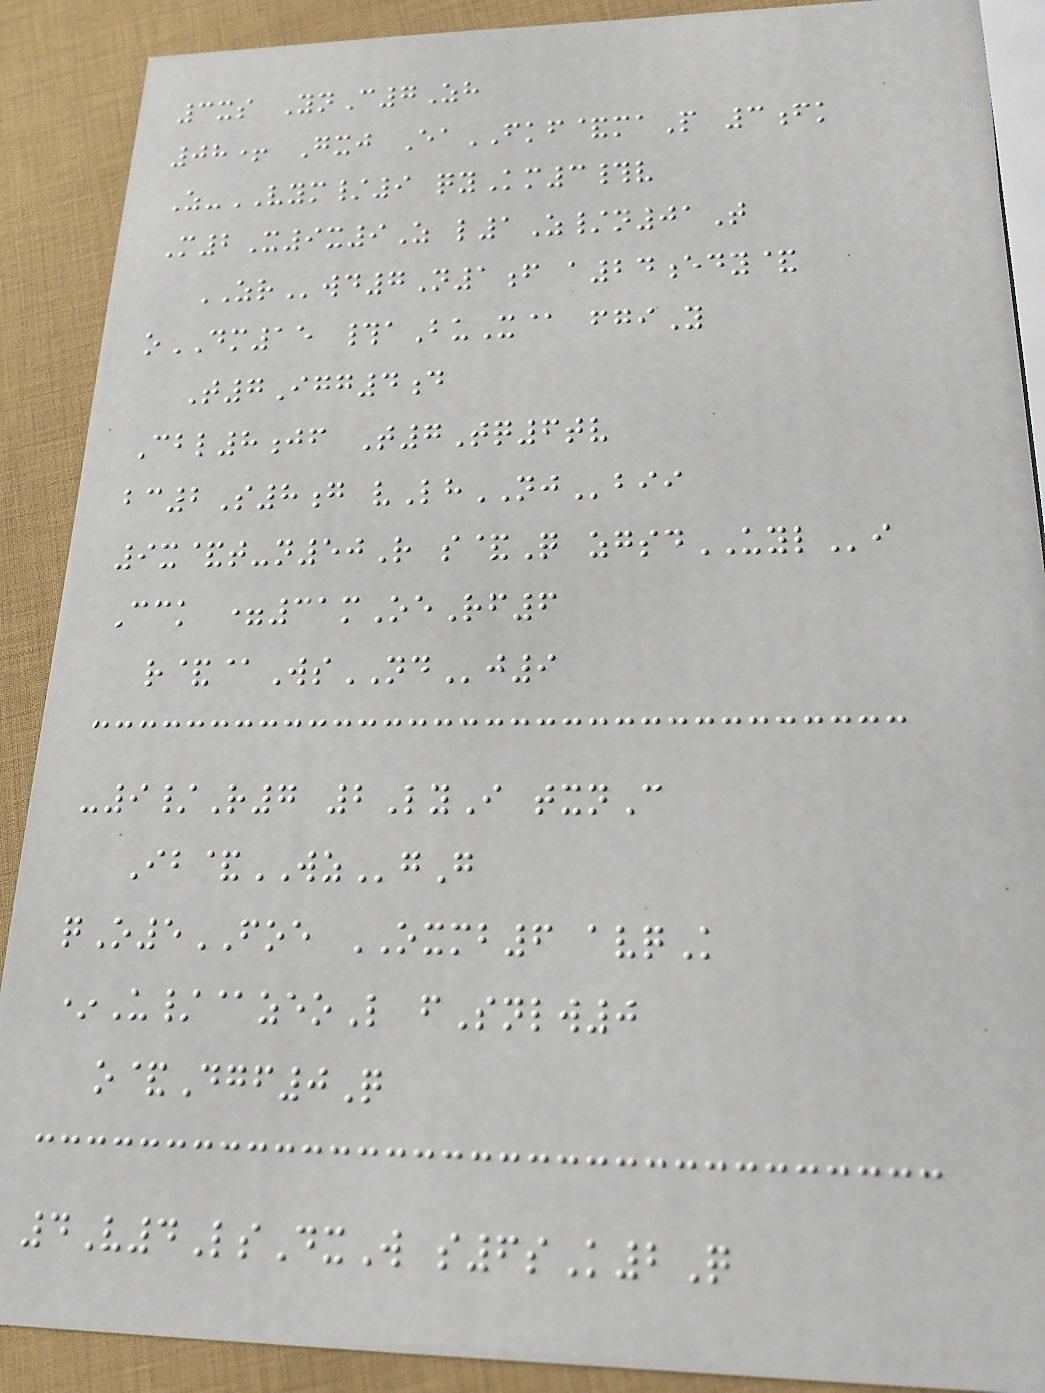3xs YnC7Zh
08+ Gxj EaFKF&maP 3fk
Z-VYM/9 qyKm3#v
M2X9x9Z l1Z/n01T
ZRwd7N1f a24edy&
oDM15 #aBuX@ fgiY
T7Igg4d
Cbl8jf T7Tq6tv
bc2S8g vLhNJbii
9x&t-n50R s&Q zgsdUYLi
Cck =31mOeRf6
r&@WsNDj9
-9/R7 2LyI txnC
Ib&WZgG
qO5FOE OXMB6 avqK
*U/@zeoL fSnlw0
o&Dgf0Q
4V4LsDxW s6sK2Q
